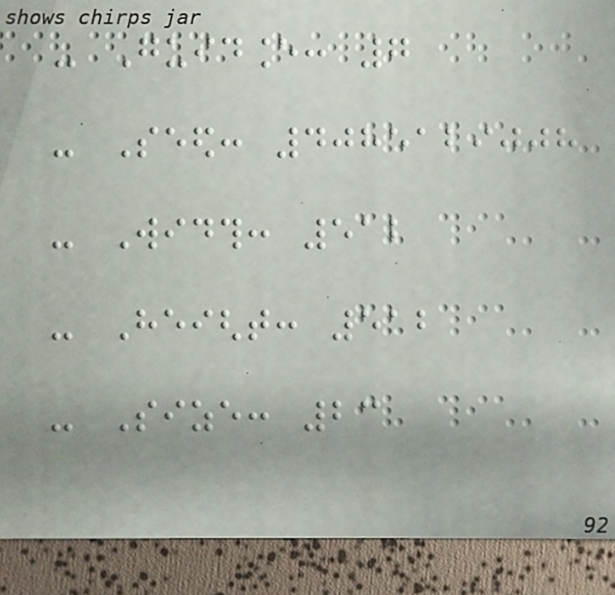- Guidance: 7
- Seed: 4085129008
- Width: 512
- Height: 512
- Size: 23
